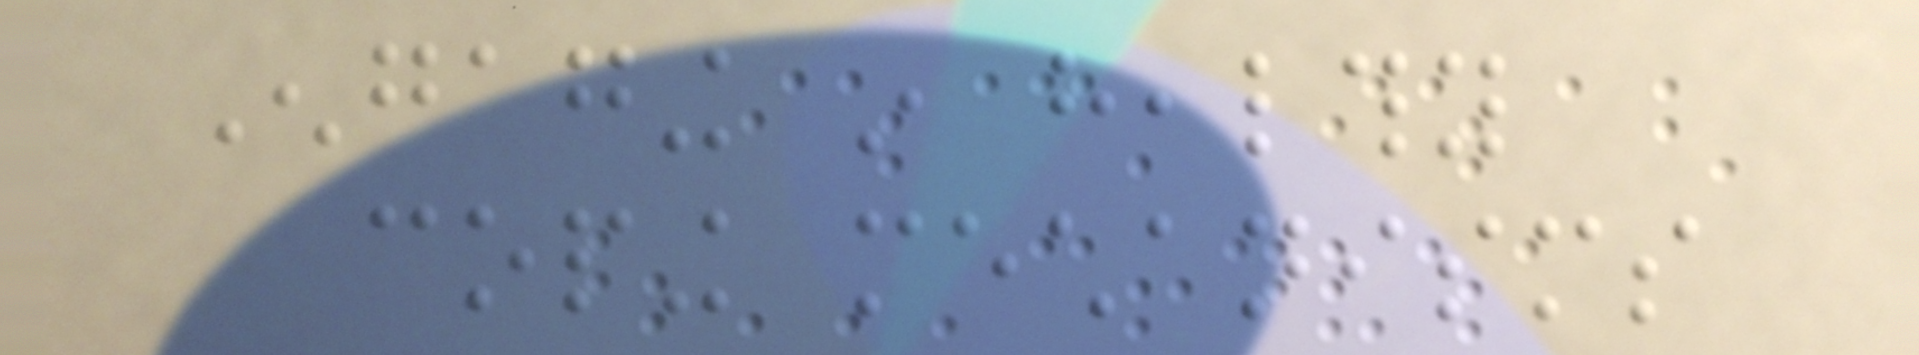Engaging in healthy
coping mechanisms
